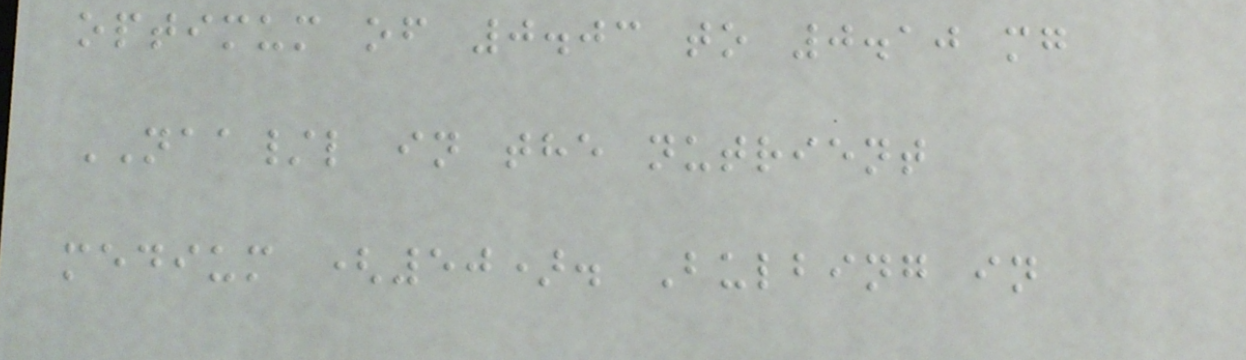optimum of 0.03 to 0.10 mg
NAA/l in the nutrient
medium (50). Bulbing in
